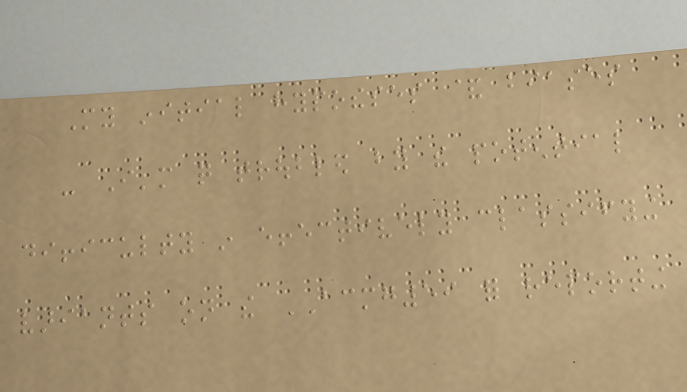My initial hypotheses & biases
- I'm quite troubled by the potential
difficulty in effectively classifying
variants on the ACMG59 for reporting
